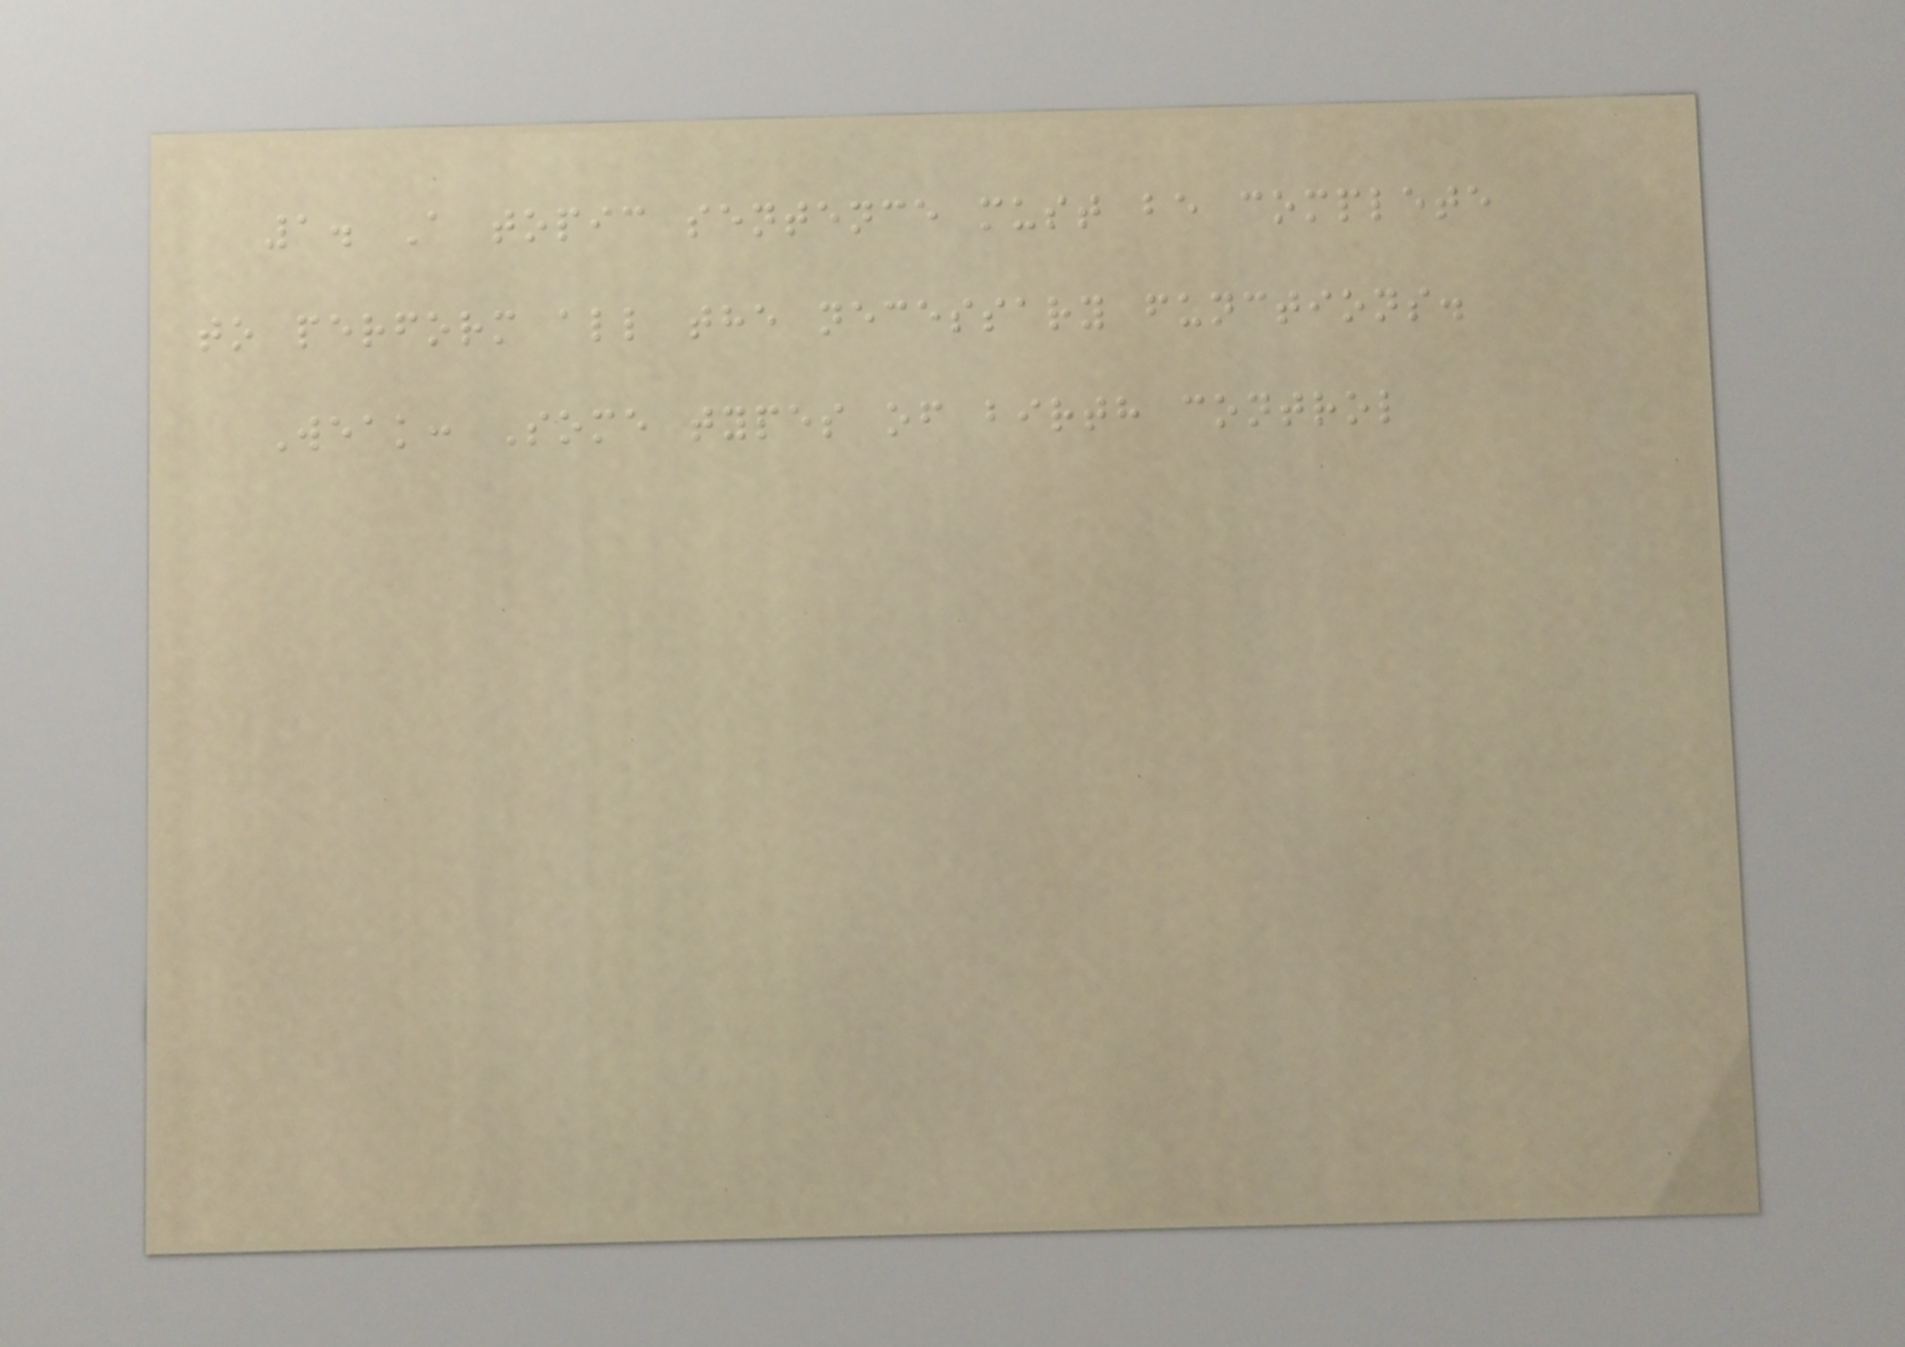1. A topic sentence must be complete
to perform all the necessary functions.
Weak: Some types of birth control
